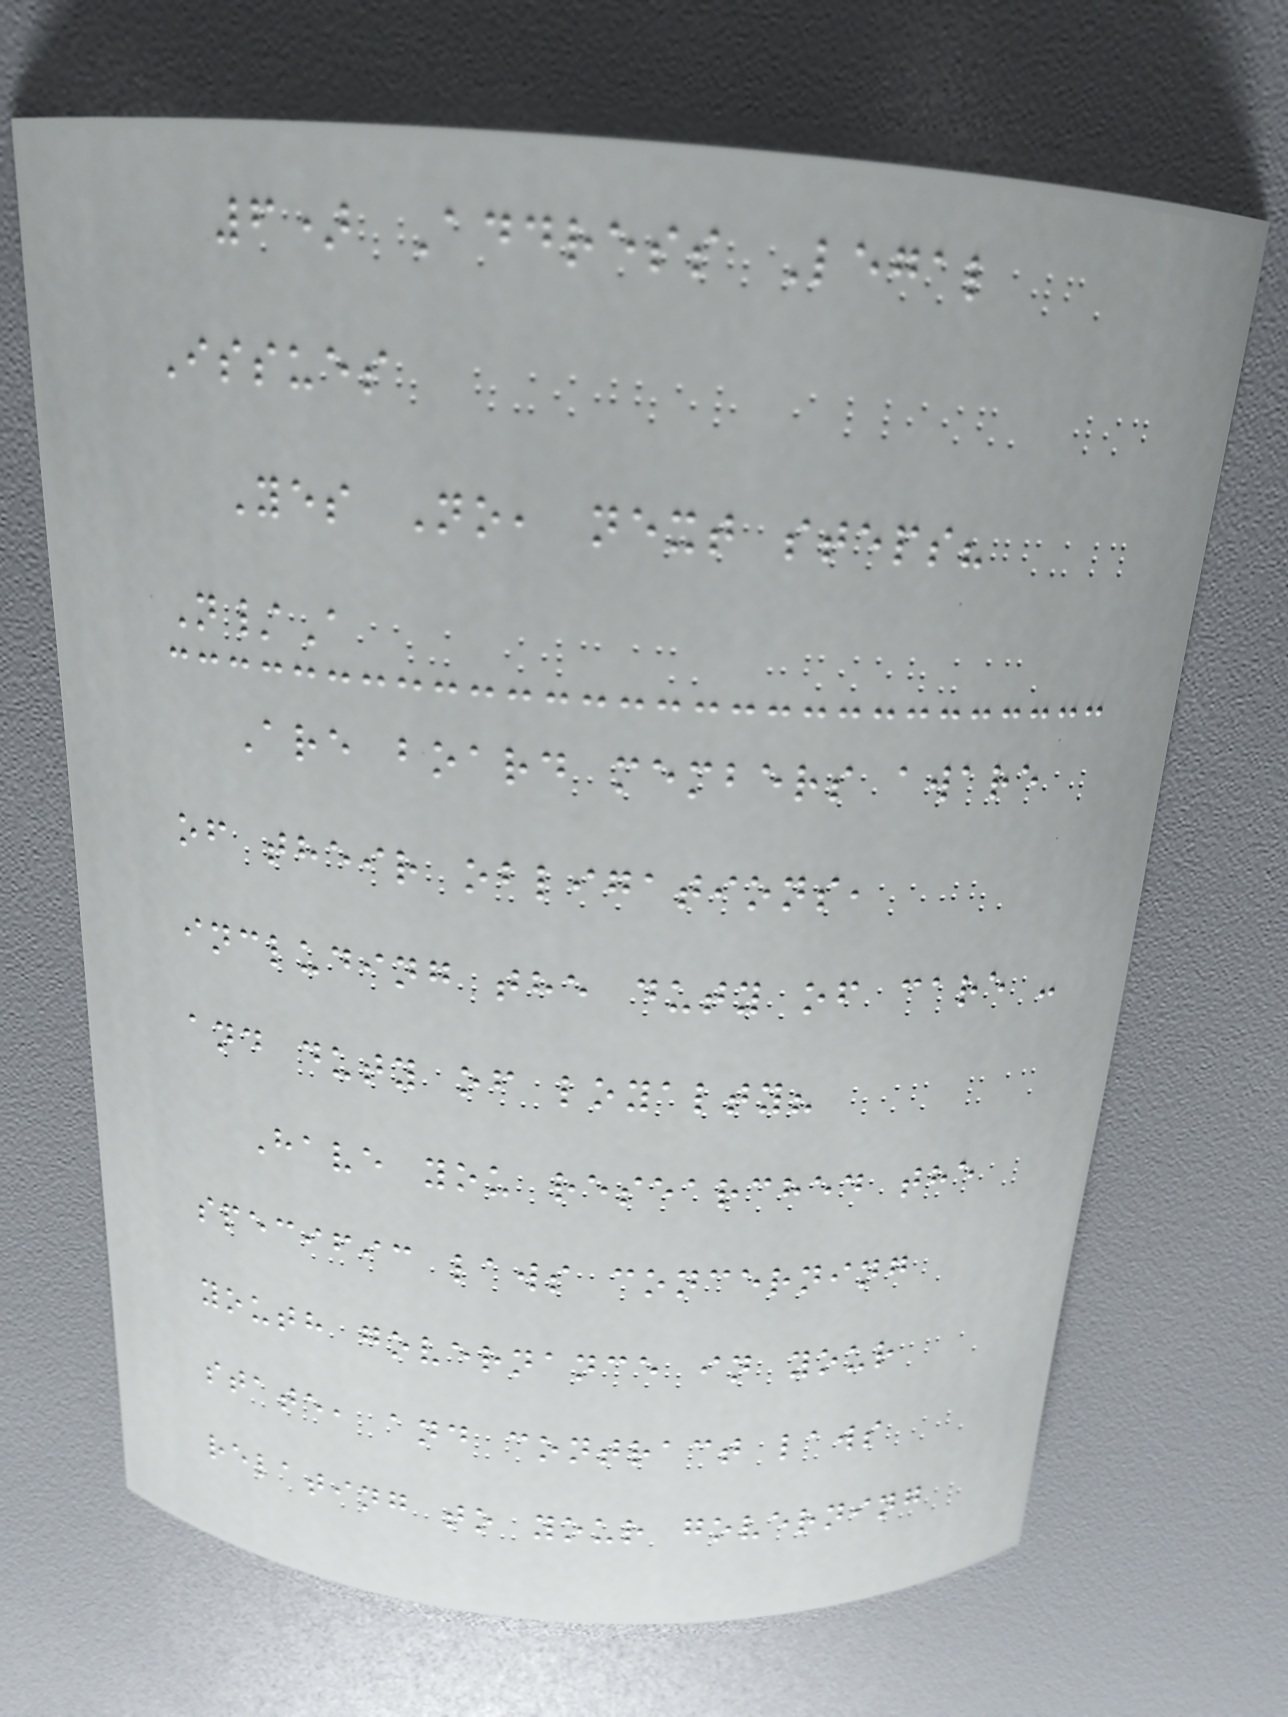6) Address Legal
Issues
Yes No, next steps?
N/A
Are board members aware
of their obligations,
including the duty of care -
and duty of loyalty?
Have you researched the
specific laws concerning
youth governance in your
state, and contract laws
relating to your governing
